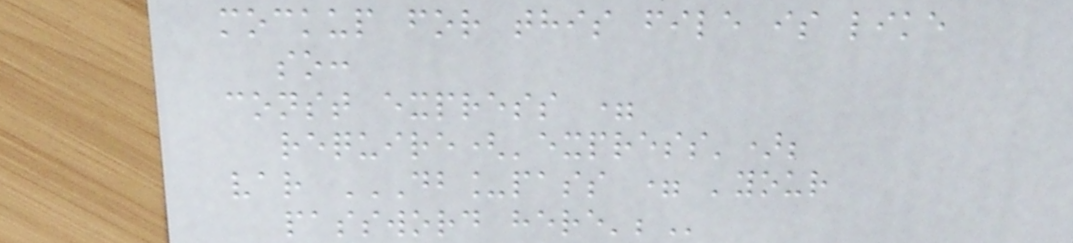mockup for this file is like
so:
const express =
require('express');
var DB_PASS = 'YOUR
PASSWORD HERE';
